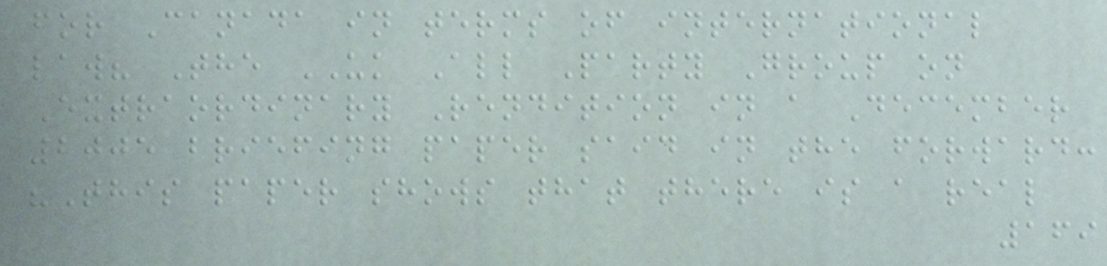for Canada in terms of international
law? The UK All Party Group on
Extraordinary Rendition in a December
2005 briefing paper said in the forward:
"This paper shows that there is a real
169
